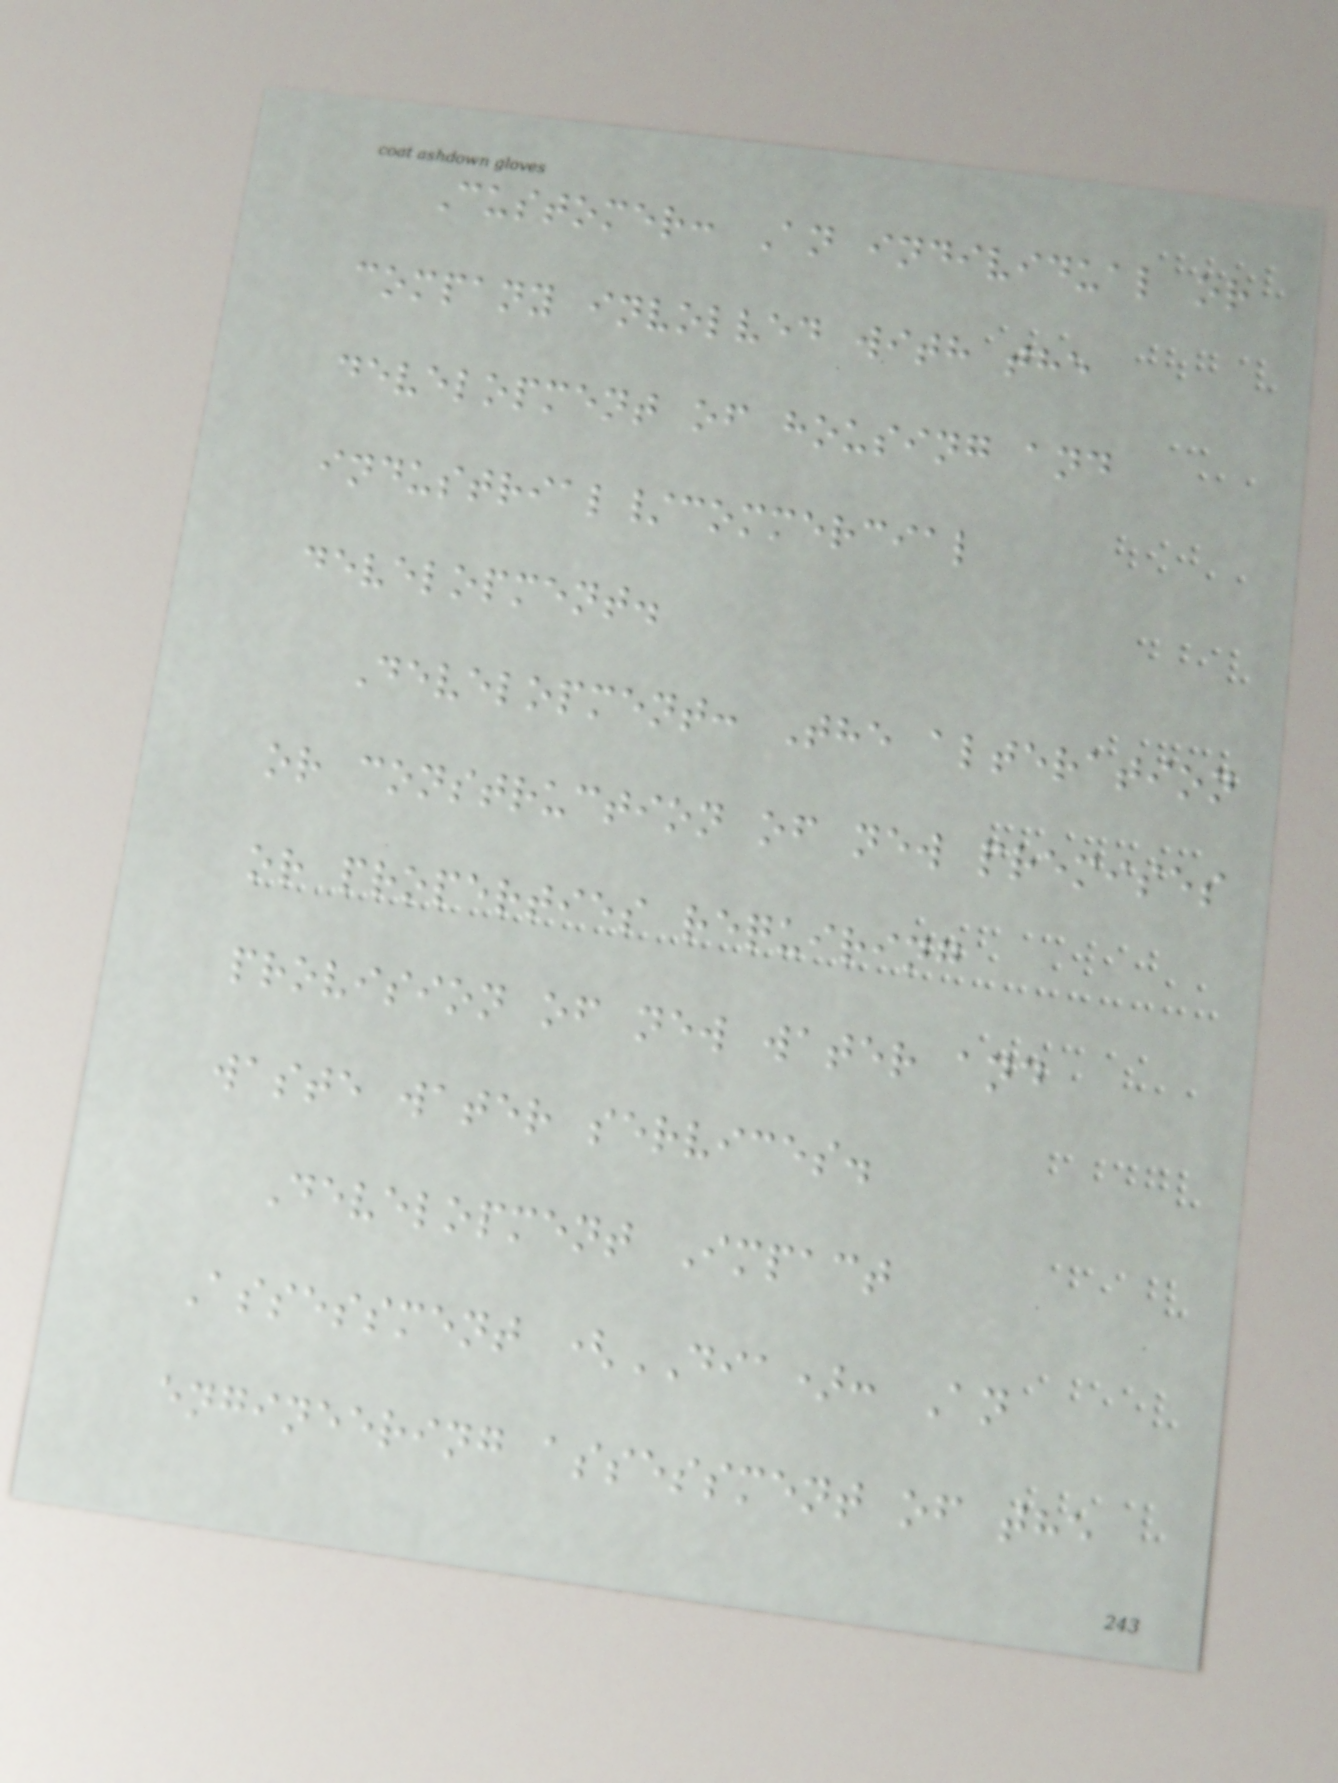Customer: An individual or
company involved with the
development of housing and
industrial/commercial
development.
Development: The alteration
or construction of new premises
or properties requiring
provision of new water and
waste water services.
Development Impact
Assessment (DIA): An
engineering assessment of the
